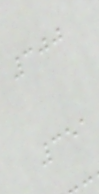300
351
